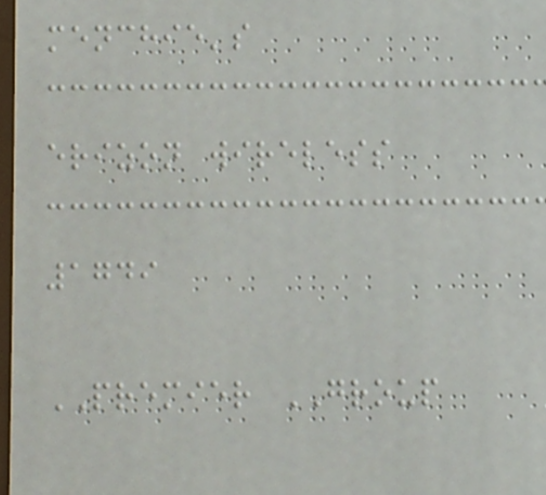menchie's
erizon wireless
1749
PREMIER GROUP
